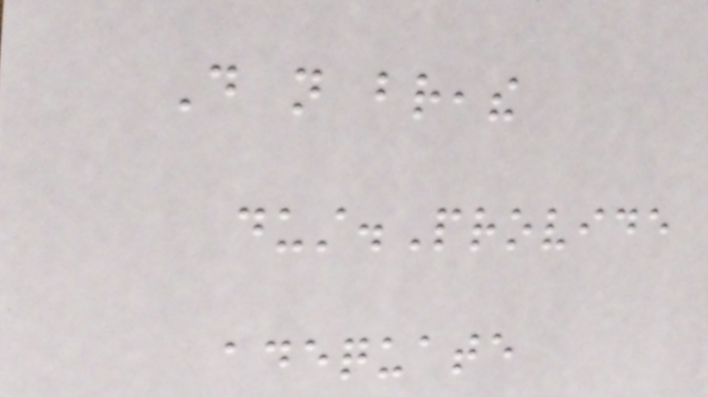Do not breathe
dust.Provide
adequate
